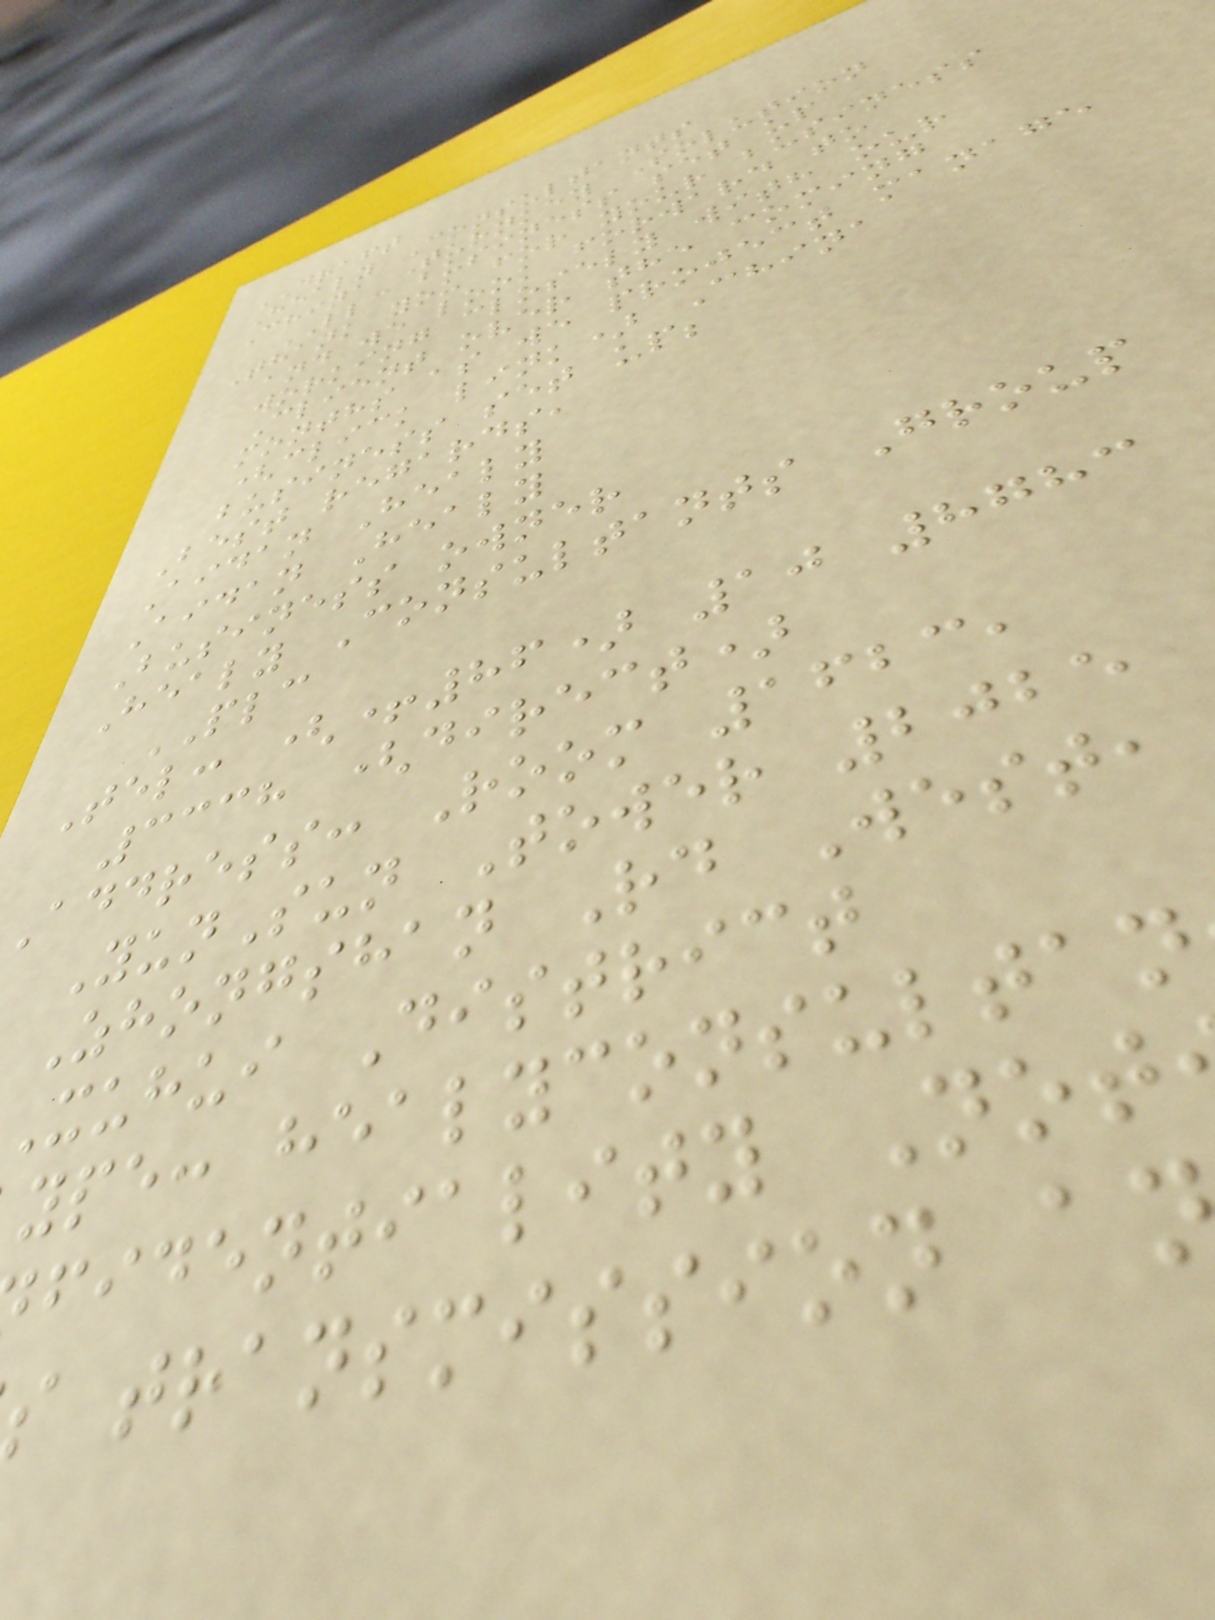DRAFT
Healy Consultants
China Turnkey Solution
LLC business set up
Thank you for your business
and we look forward to
working closely with our
Client over the coming
months as we project manage
(click link) China
business set up;
Best regards,
Aidan Healy
Aidan Healy
Business owner
Healy Consultants Group
PLC
Tel: (+86) 10 8783
3338 (direct)
Address: Room 1623,
YunSun Tower 2025
Zhongshan Rd West,
xuhui District
ype: healyconsultan
fidentiality Not
transmission a
